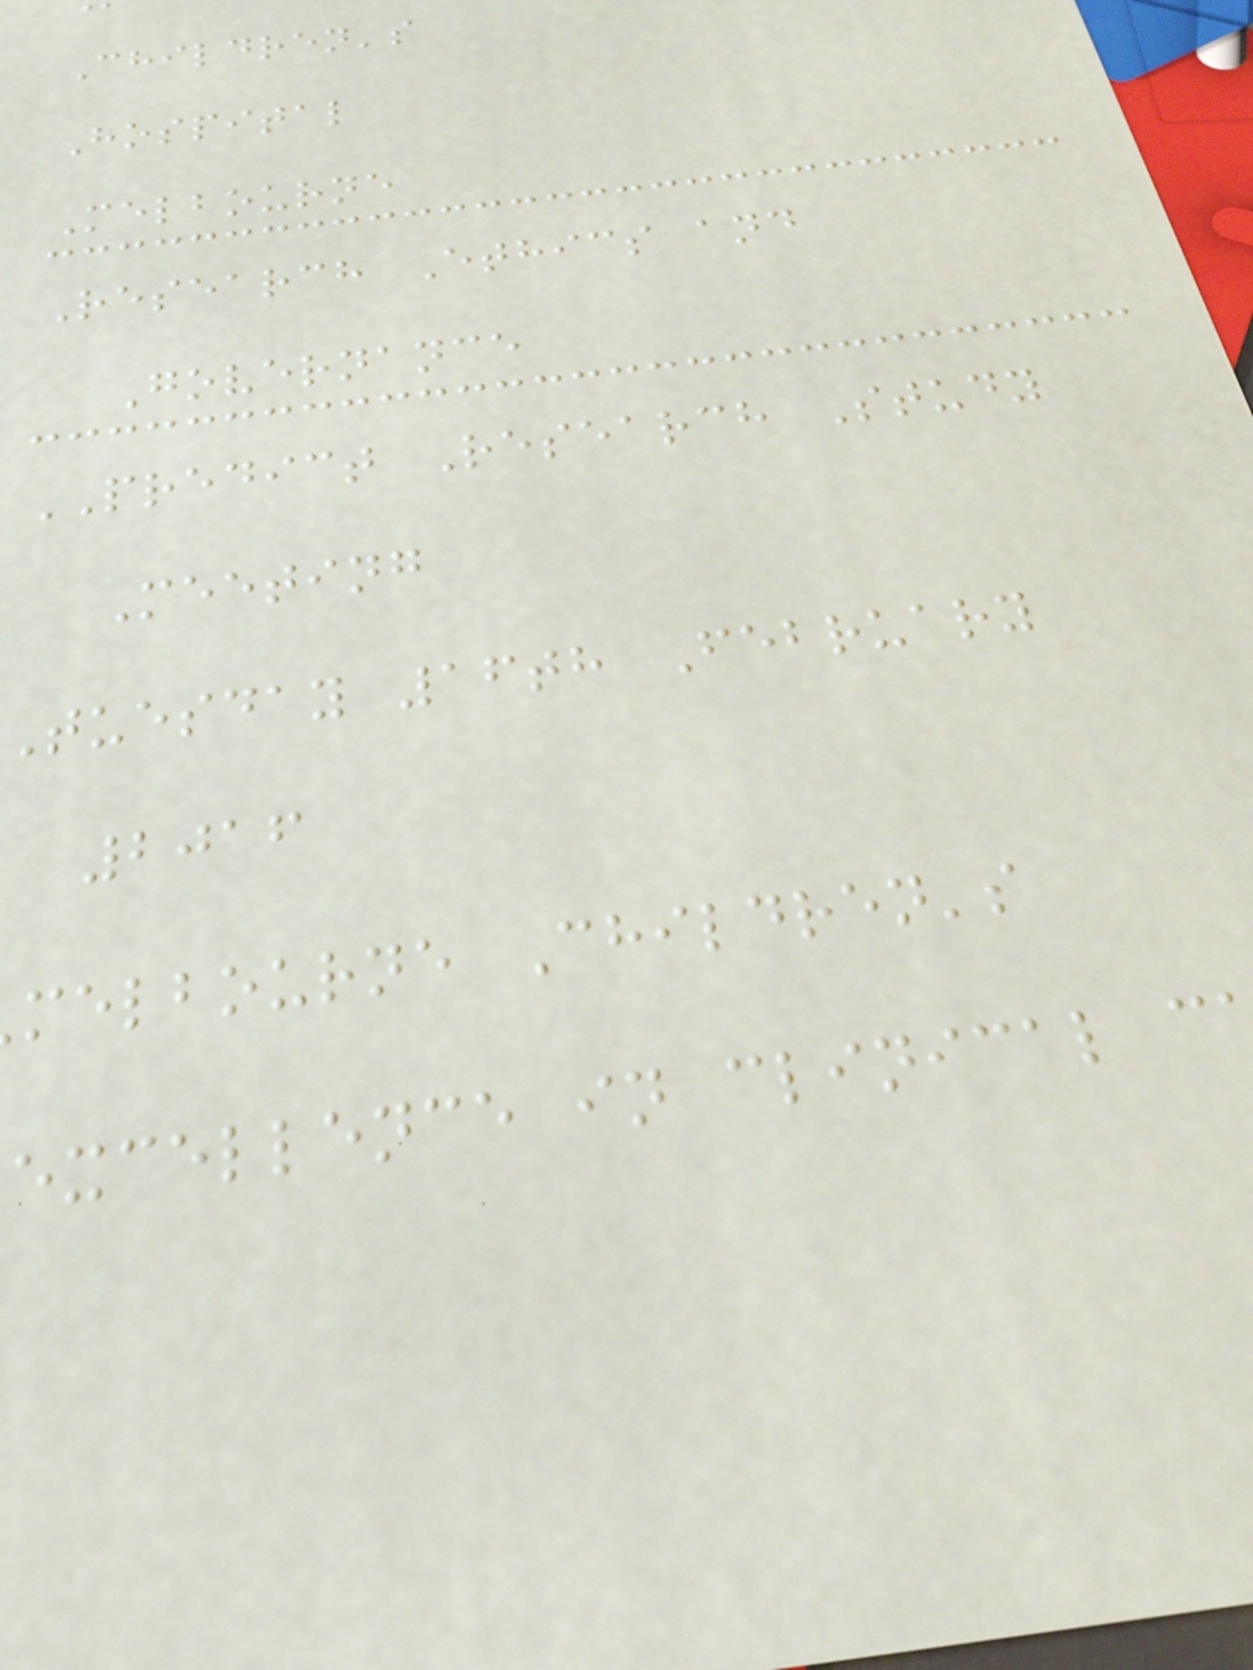Children's
Hospital
Melbourne
Research Ethics and
Governance
PREDICT Research Study
Meeting
Tuesday 16th February
2016
melbourne Children's
excellence in clinical c
